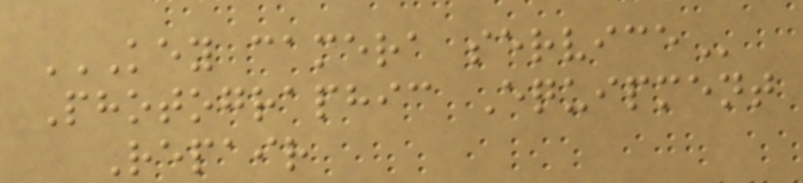KEY CAMERA SERVICE
Photographic Equipment
Repair
